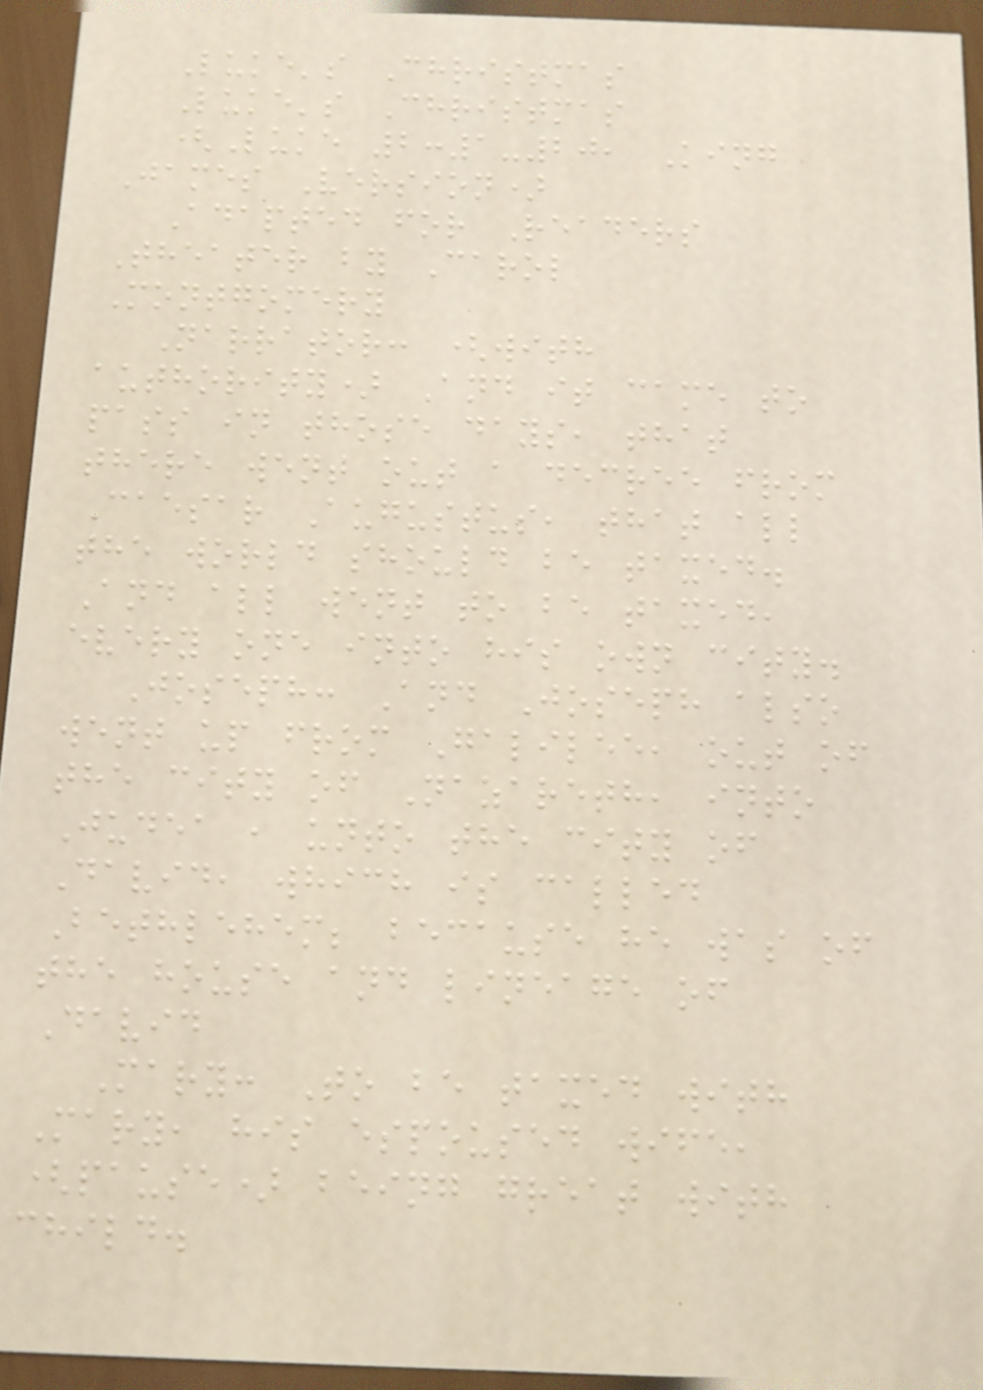Luke's Christmas
Luke's Christmas
(Luke 2:1-20, King
James Version)
Adapted for Readers
Theater by Carol
Montgomery
Narrator: (with
authority) And it came to
pass in those days, that
there went out a decree from
Caesar Augustus, that all
the world should be taxed.
And all went to be taxed,
every one into his own city.
Joseph: And Joseph also
went up from Galilee, out of
the city of Nazareth, into
Judea , unto the city of
David, which is called
Bethlehem; because he was of
the house and lineage of
David
Mary: To be taxed with
Mary, his espoused wife,
(pause) being great with
child.
